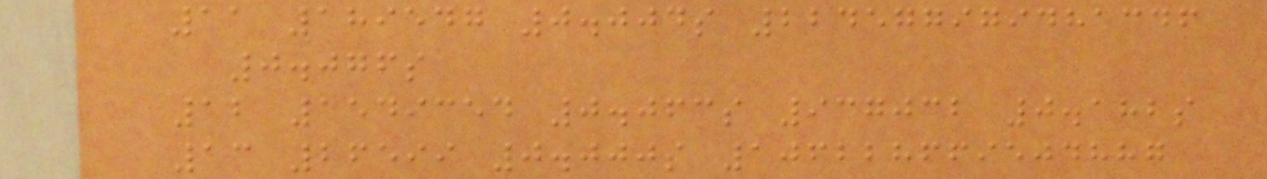11 189547 0.004s 224577979481346
0.076s
12 1549354 0.063s 937032 0.182s
13 26599 0.000s 106228669504887
